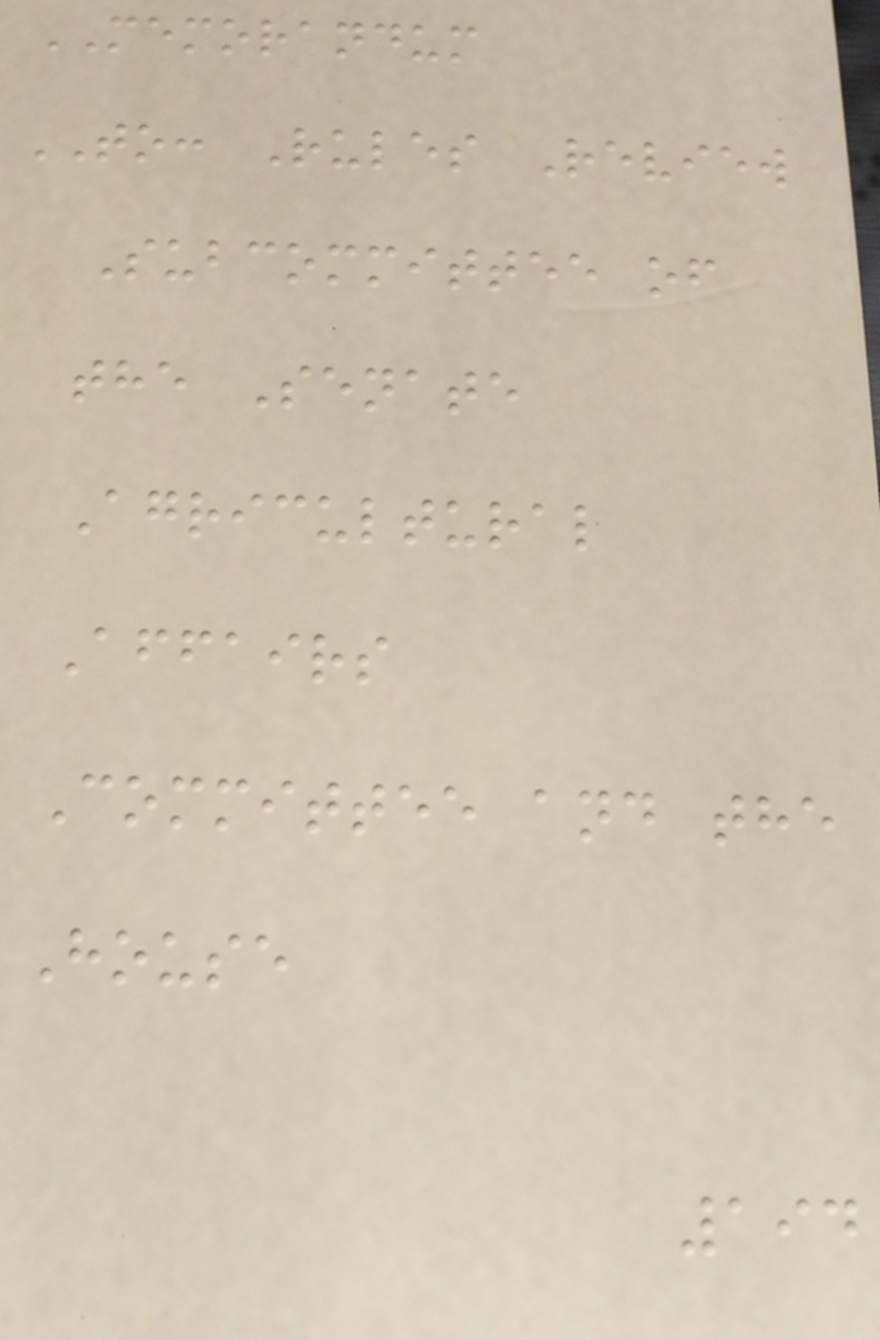MEMORANDUM
TO: Rules Review
Subcommittee of
the Senate
Agricultural
Affairs
Committee and the
House
194
